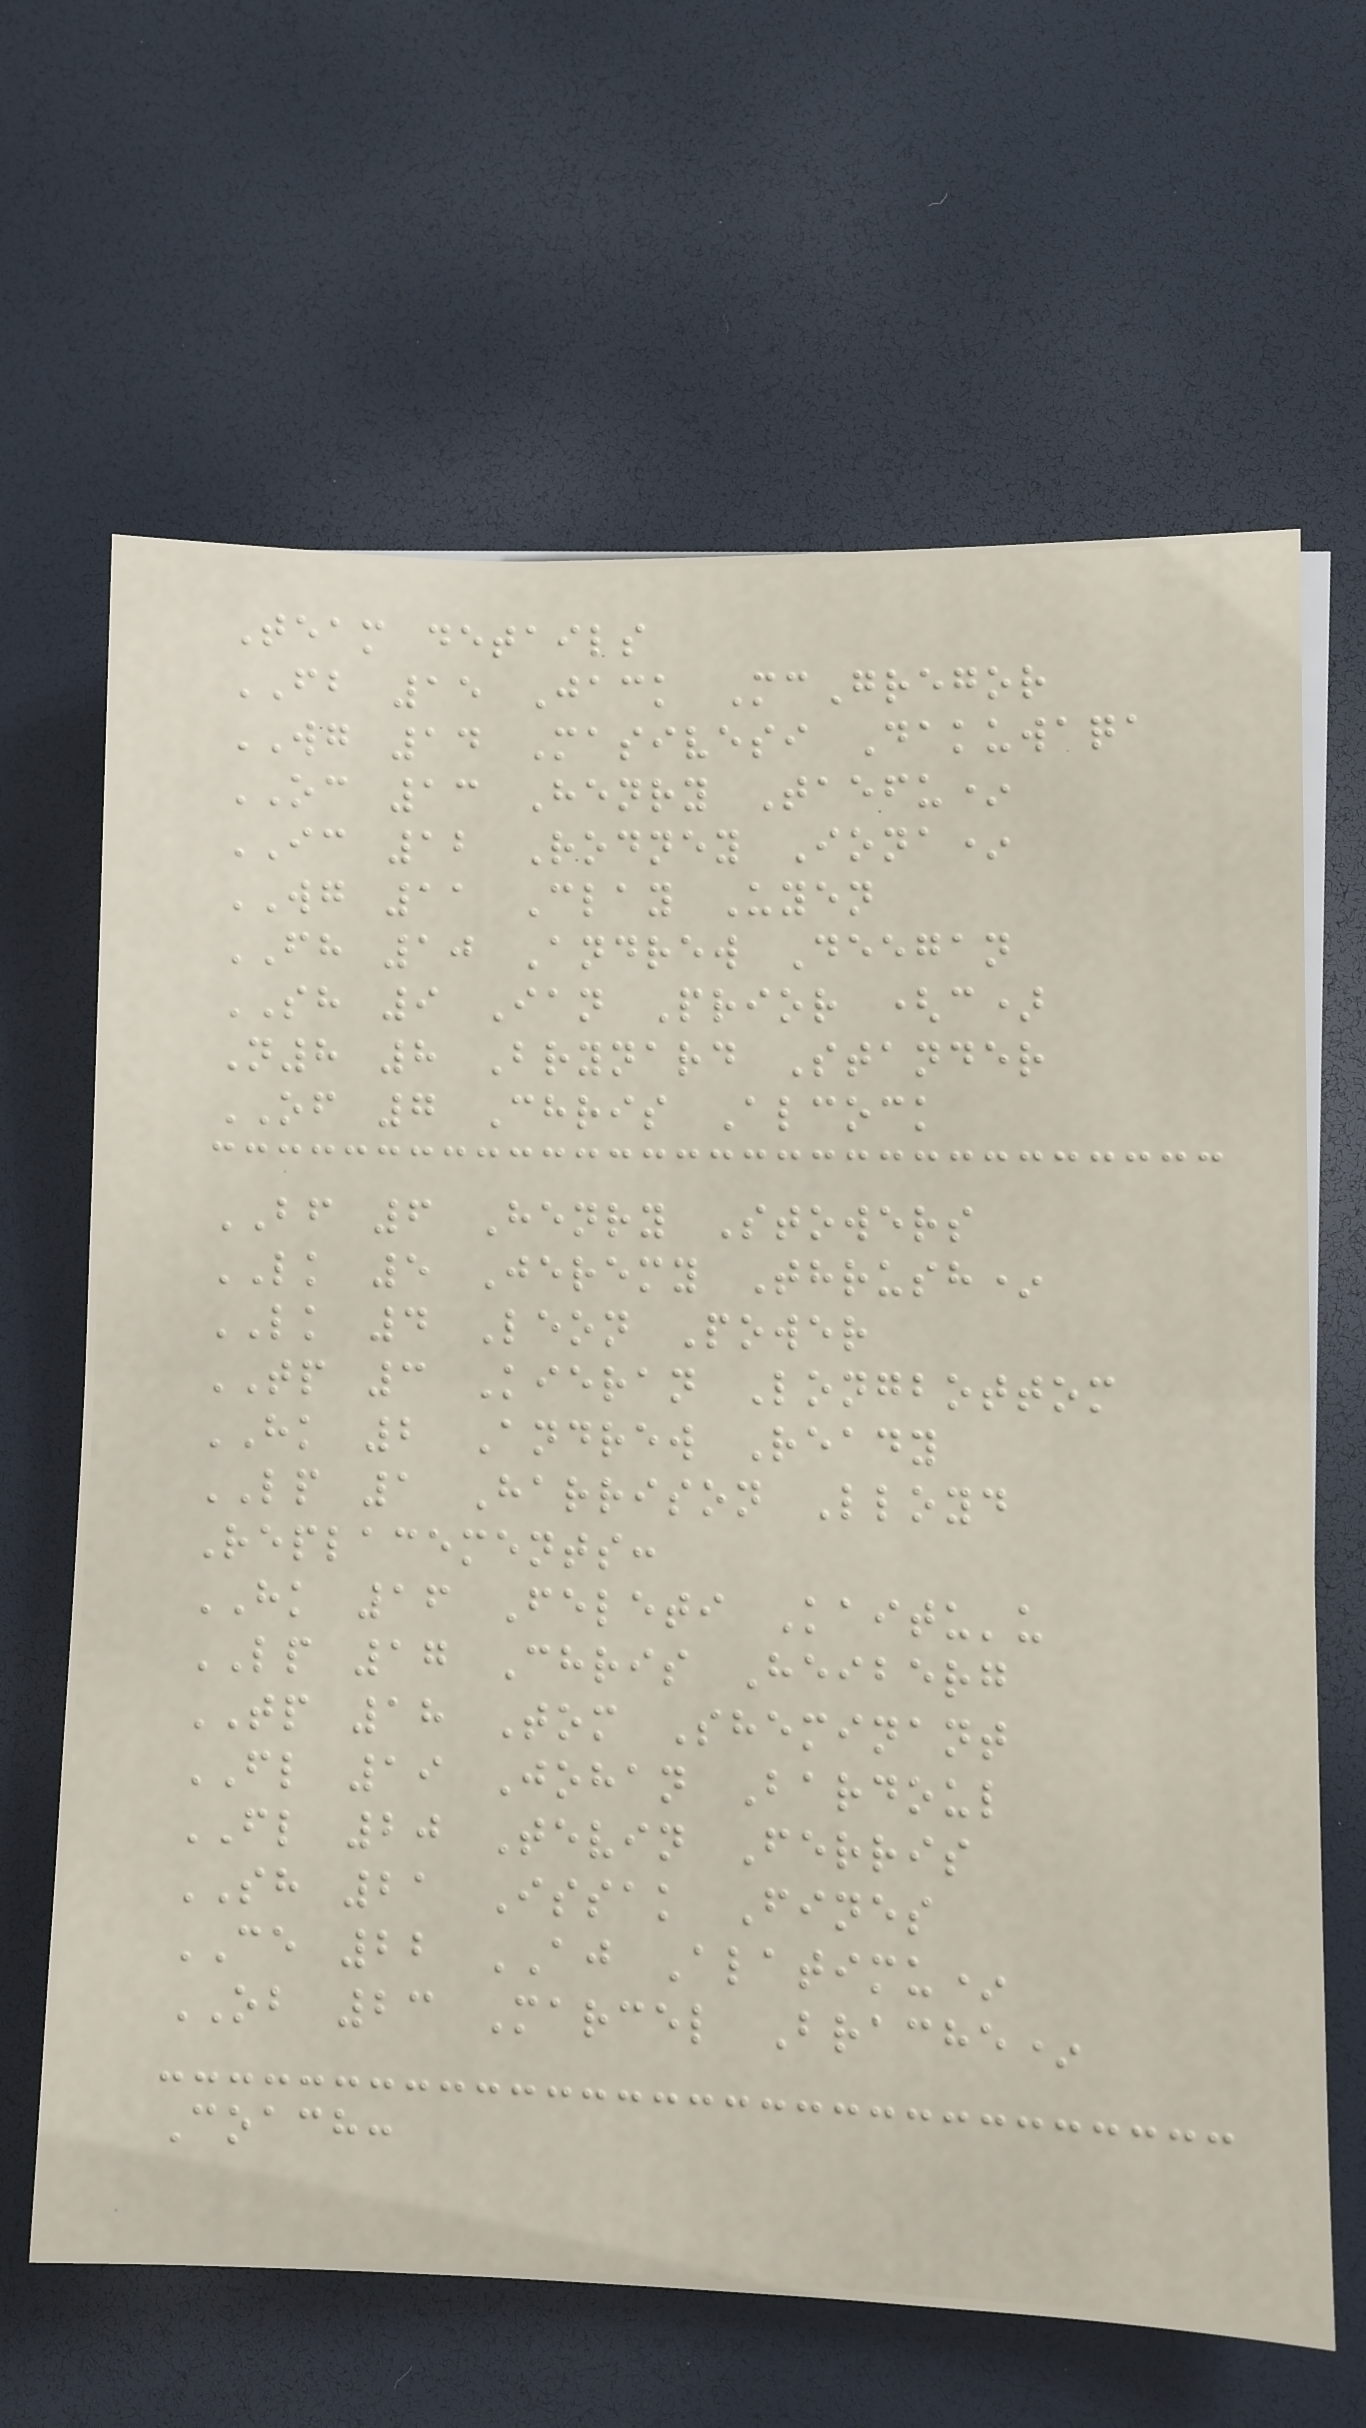Team details
FB 15 Jack McGregor
WG 14 Masivesi Dakuwaqa
OC 13 Henry Taefu*
IC 12 Rodney Iona*
WG 11 Clay Uyen
FH 10 Andrew Deegan
SH 9 Ian Prior (c)
N8 8 Brynard Stander
OF 7 Chris Alcock
BF 6 Henry Stowers
LK 5 Jeremy Thrush*
LK 4 Leon Power
TP 3 Kieran Longbottom
HK 2 Andrew Ready
LP 1 Harrison Lloyd
Replacements:
HK 16 Feleti Kaitu'u
LP 17 Chris Heiberg
TP 18 Tom Sheminant
FL 19 Johan Bardoul
FL 20 Tevin Ferris
SH 21 Issak Fines
CE 22 AJ Alatimu*
OB 23 Marcel Brache*
Coach:
